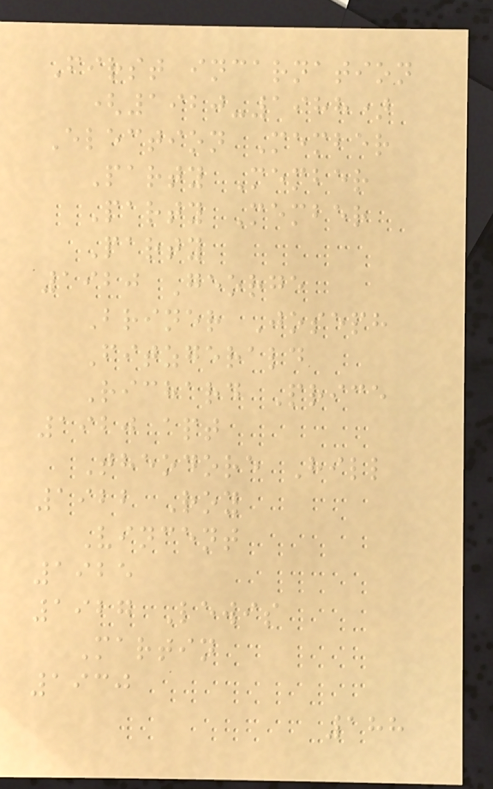First incarnation
(1920-1988)
Election Member
Party Member
Party Member
Party
1920 George
Briner Joseph
Fitzgerald
Richard Price
1920 apt
Theodore Hill
1922 Roy
Vincent
1925
1927 Lewis
Martin
1930
188
